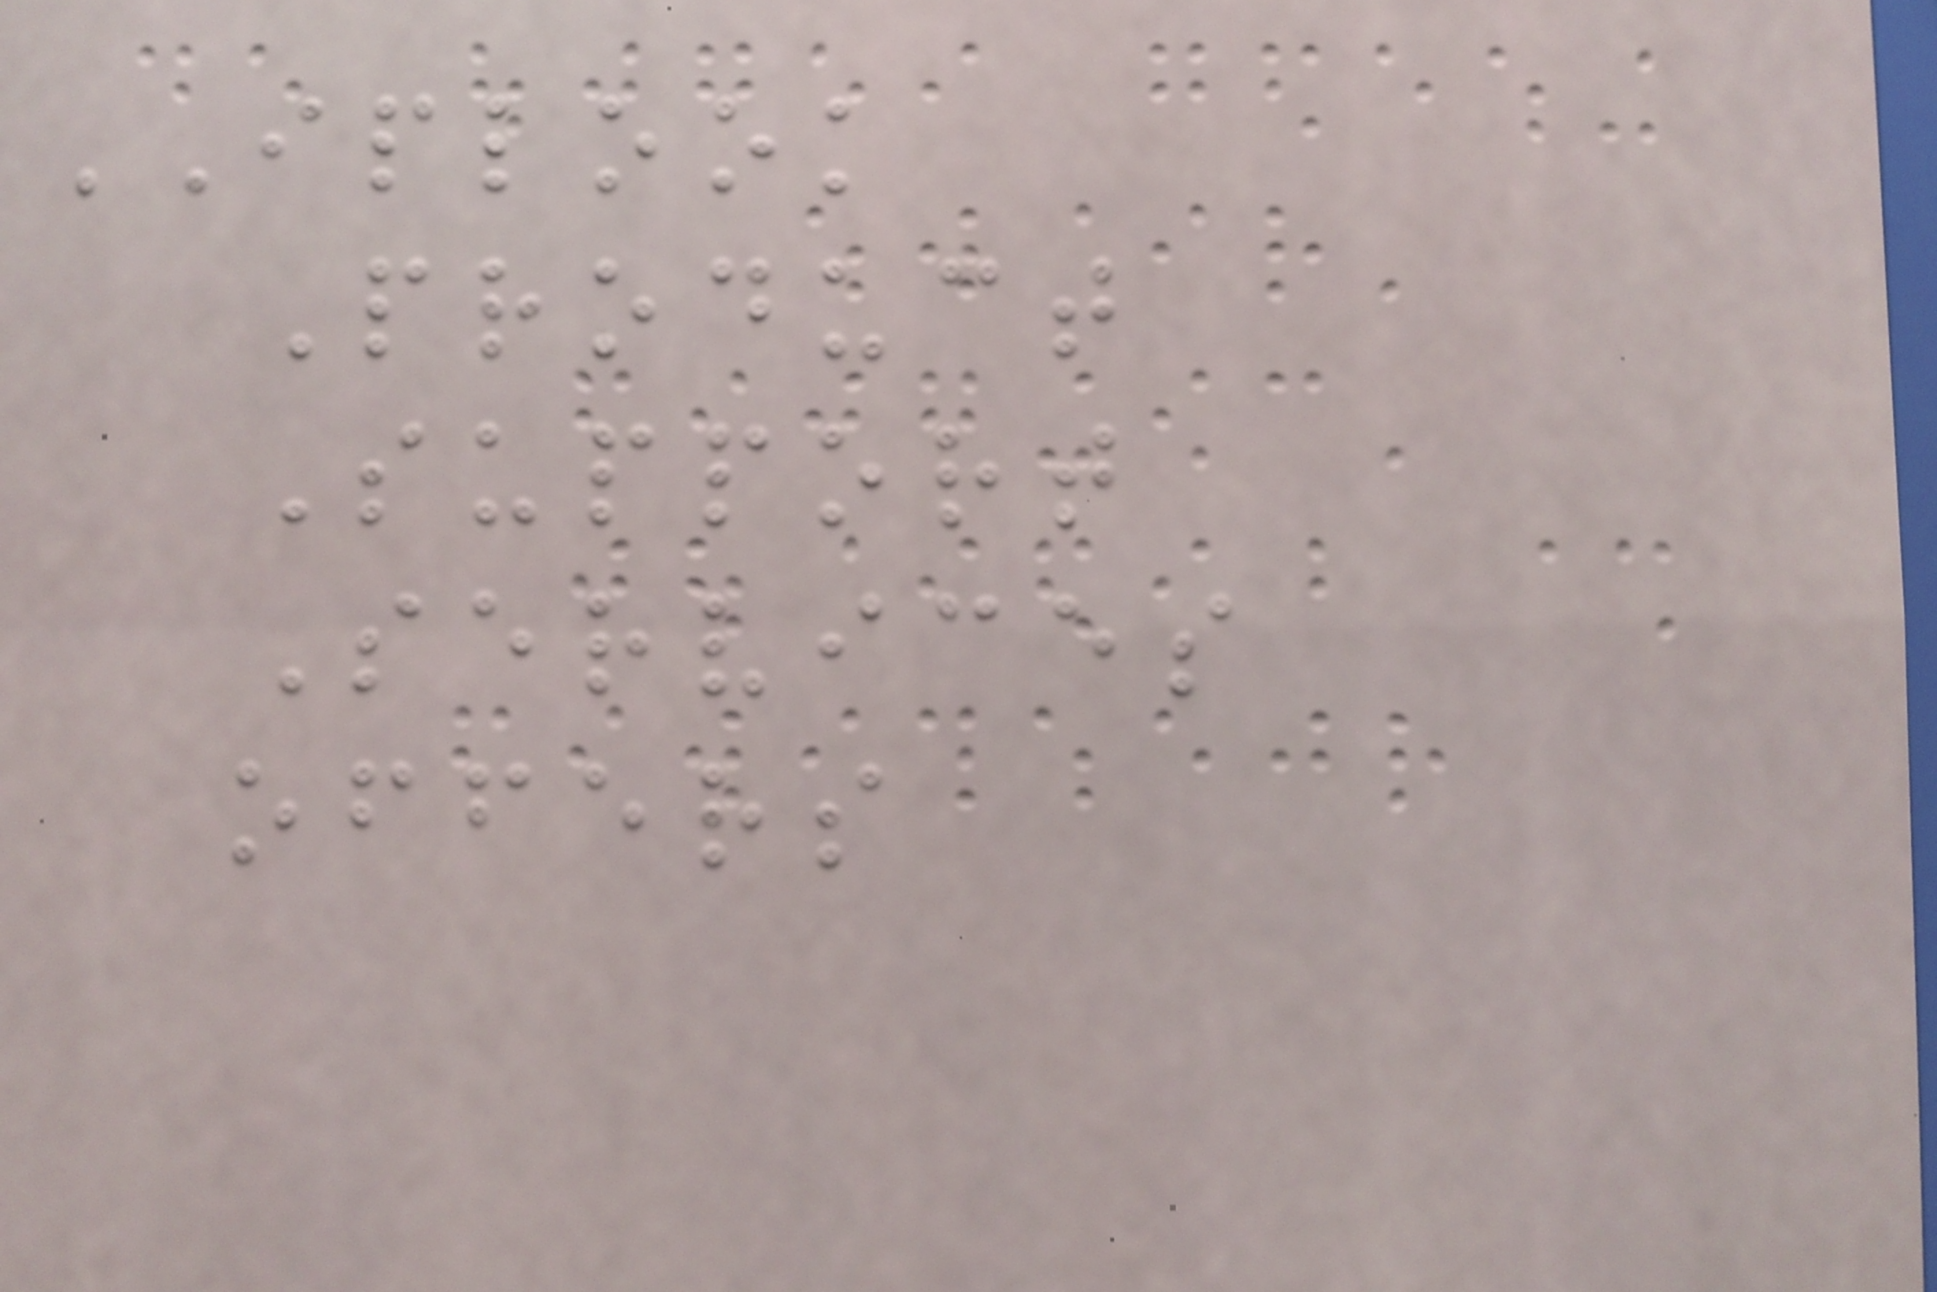IPLOOK
Product
Support
Services
offers
